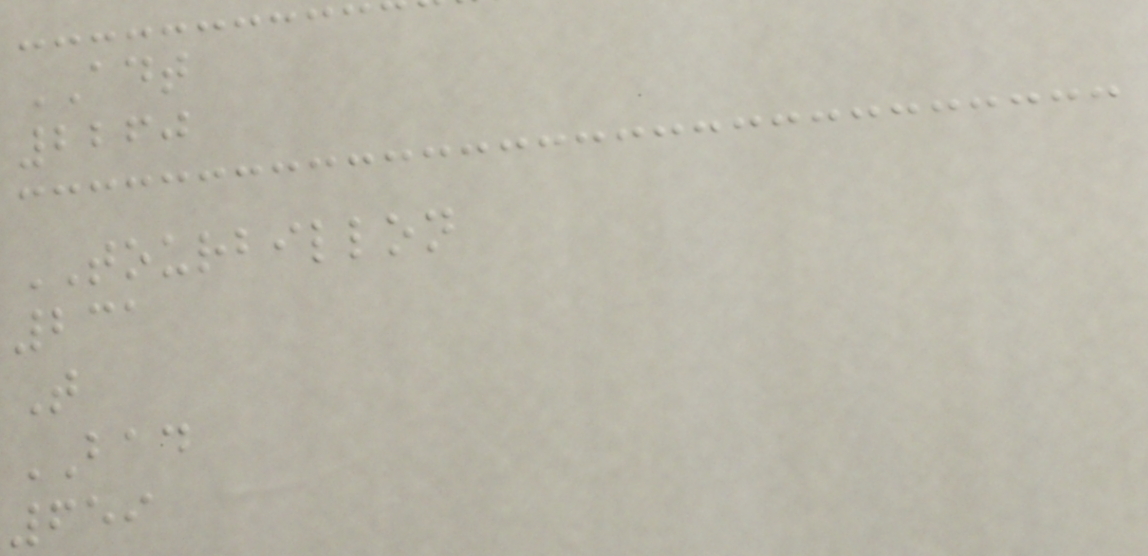ADT
2260
TOURBILLON
231
T
BAD
659
